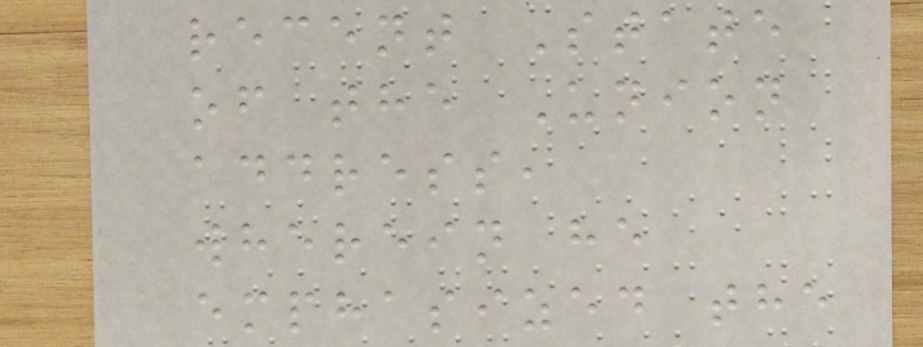recent State
of the Union
address,
wherein he
emphasized the
